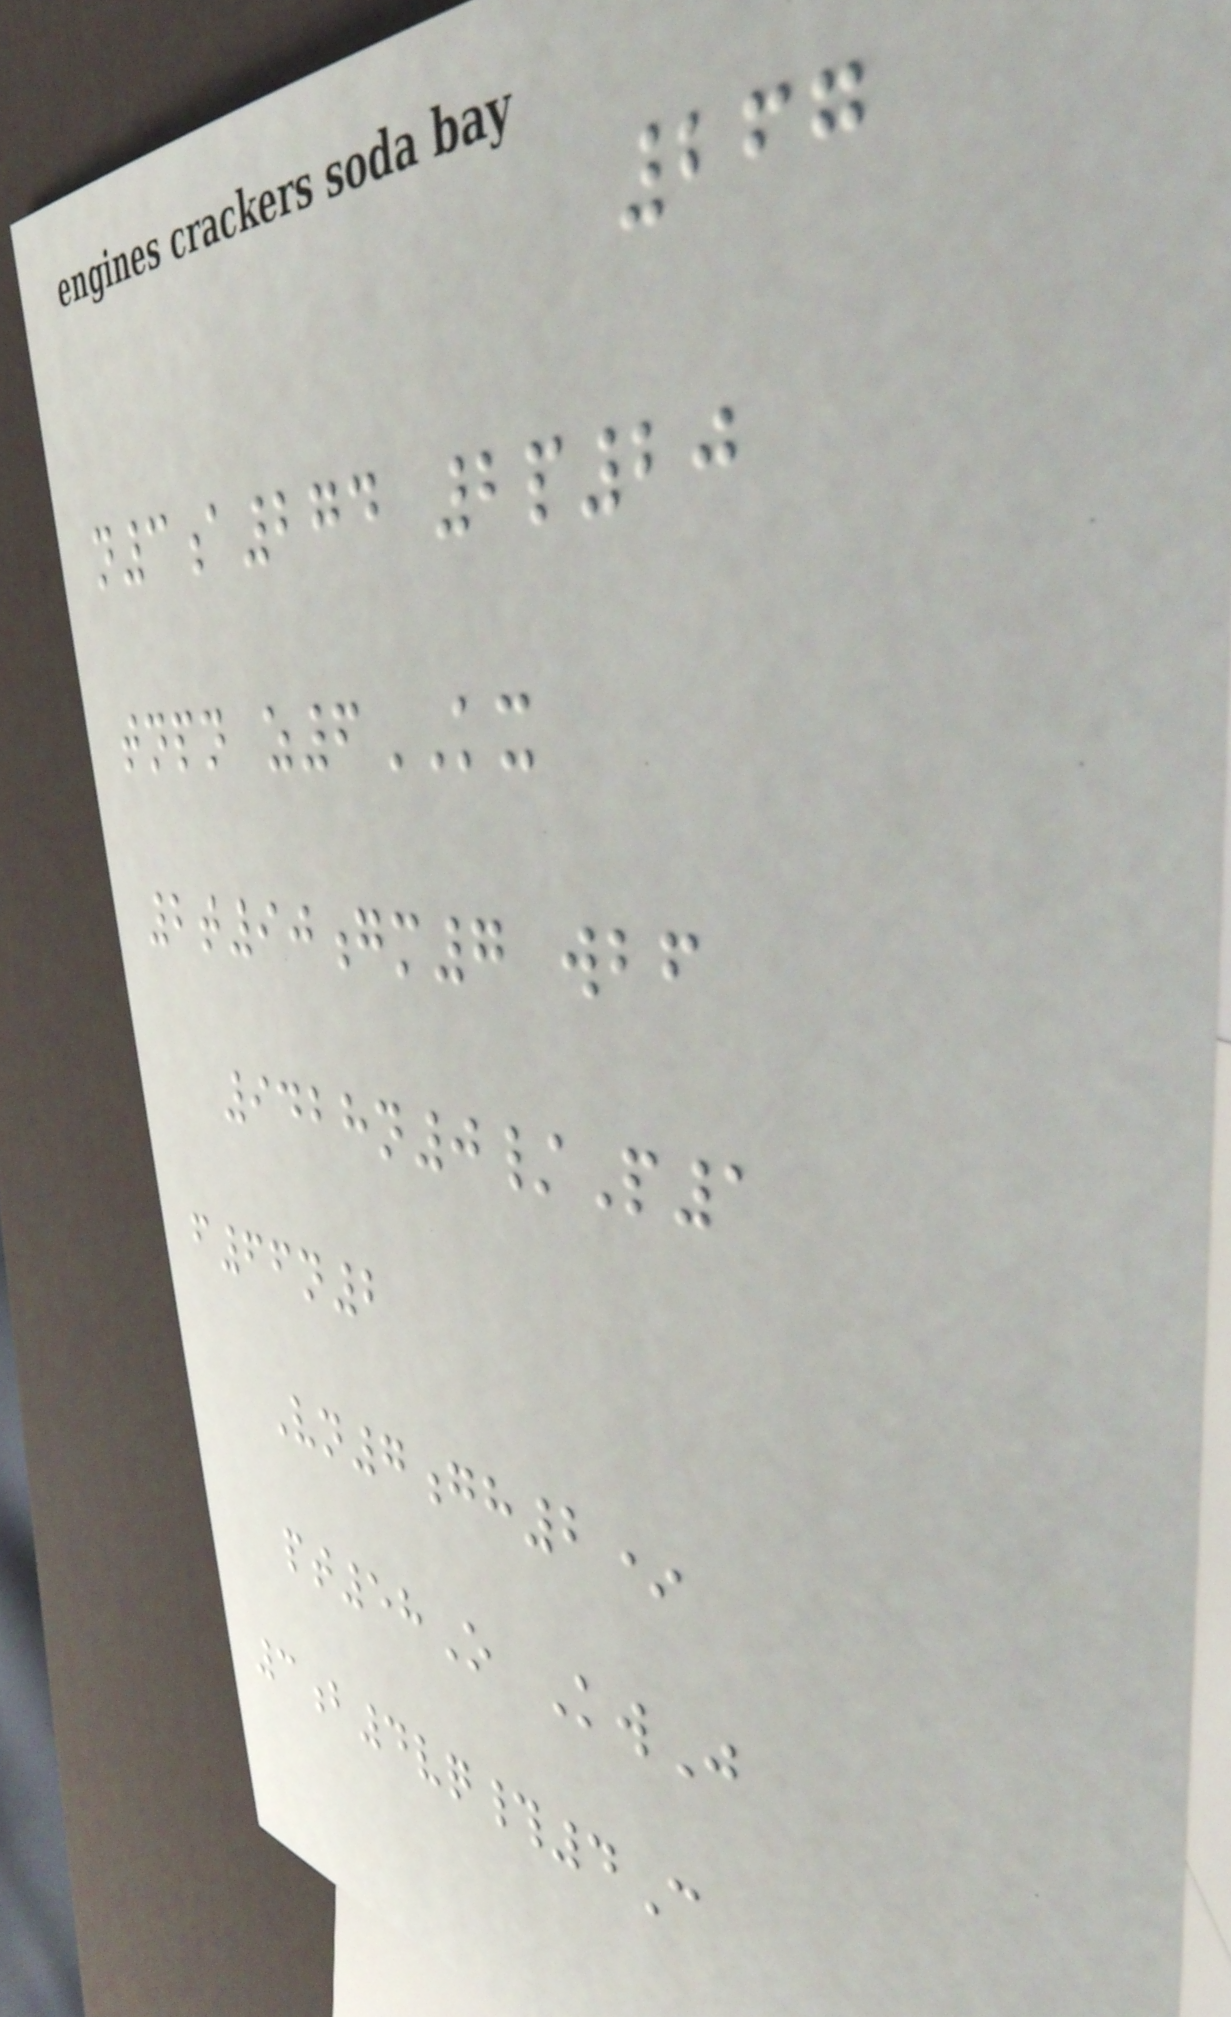267
n3a274 2p20
tnpn z6KX
2t90gm7 wbf
9428n0/P1
f66n2
Vn7gh2*
pt58O KwJ
3b4vq#4C
